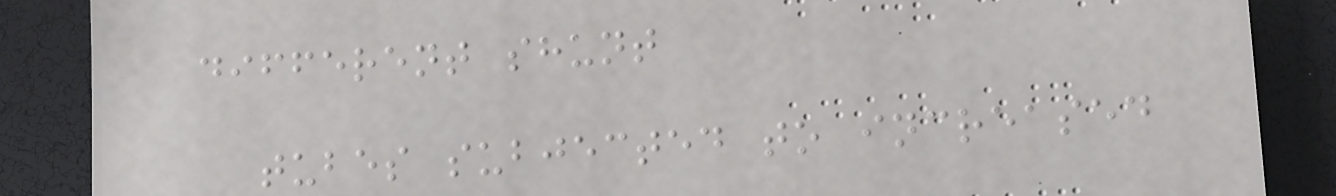different shunt
tubes subjected to increased
